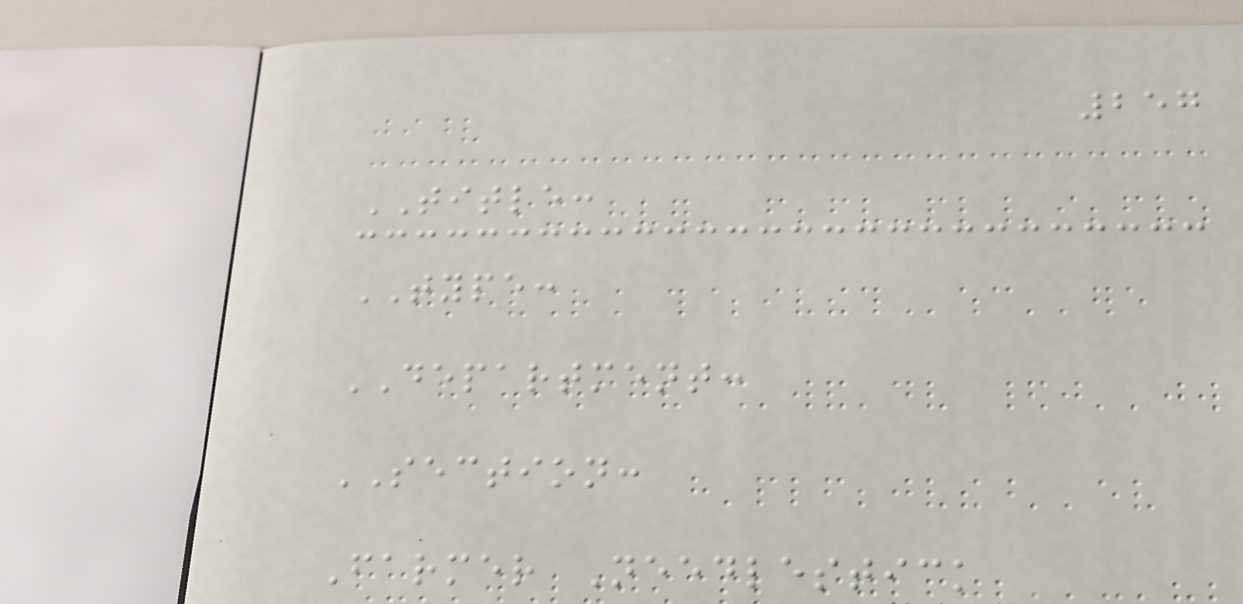257
TITLE:
TYPE:
DEPARTMENT:
SECTION:
Farmer Needlestick
